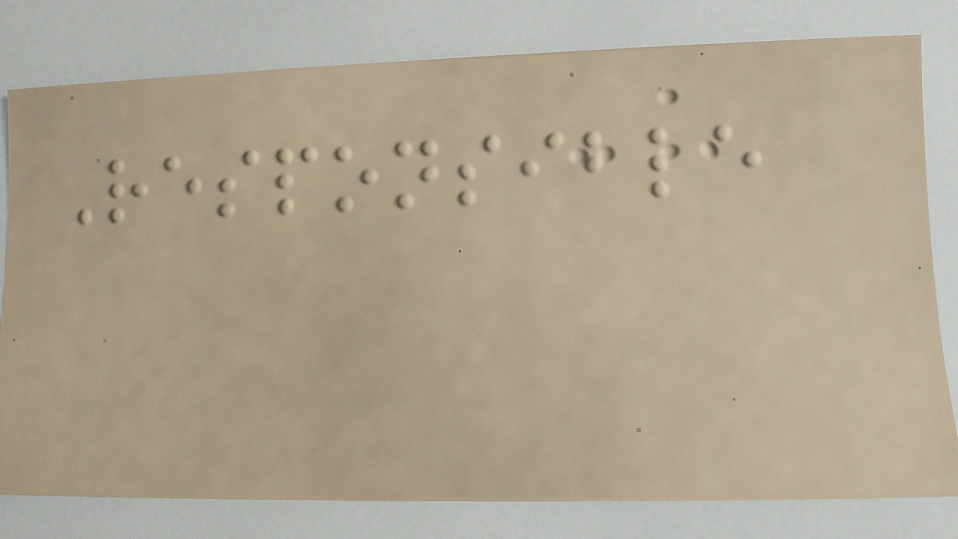Responsible
